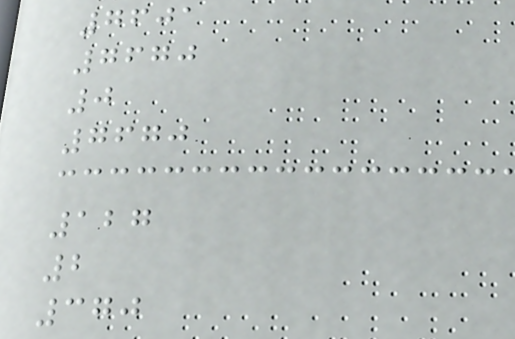7601
7670
0
7670
127
2
370
